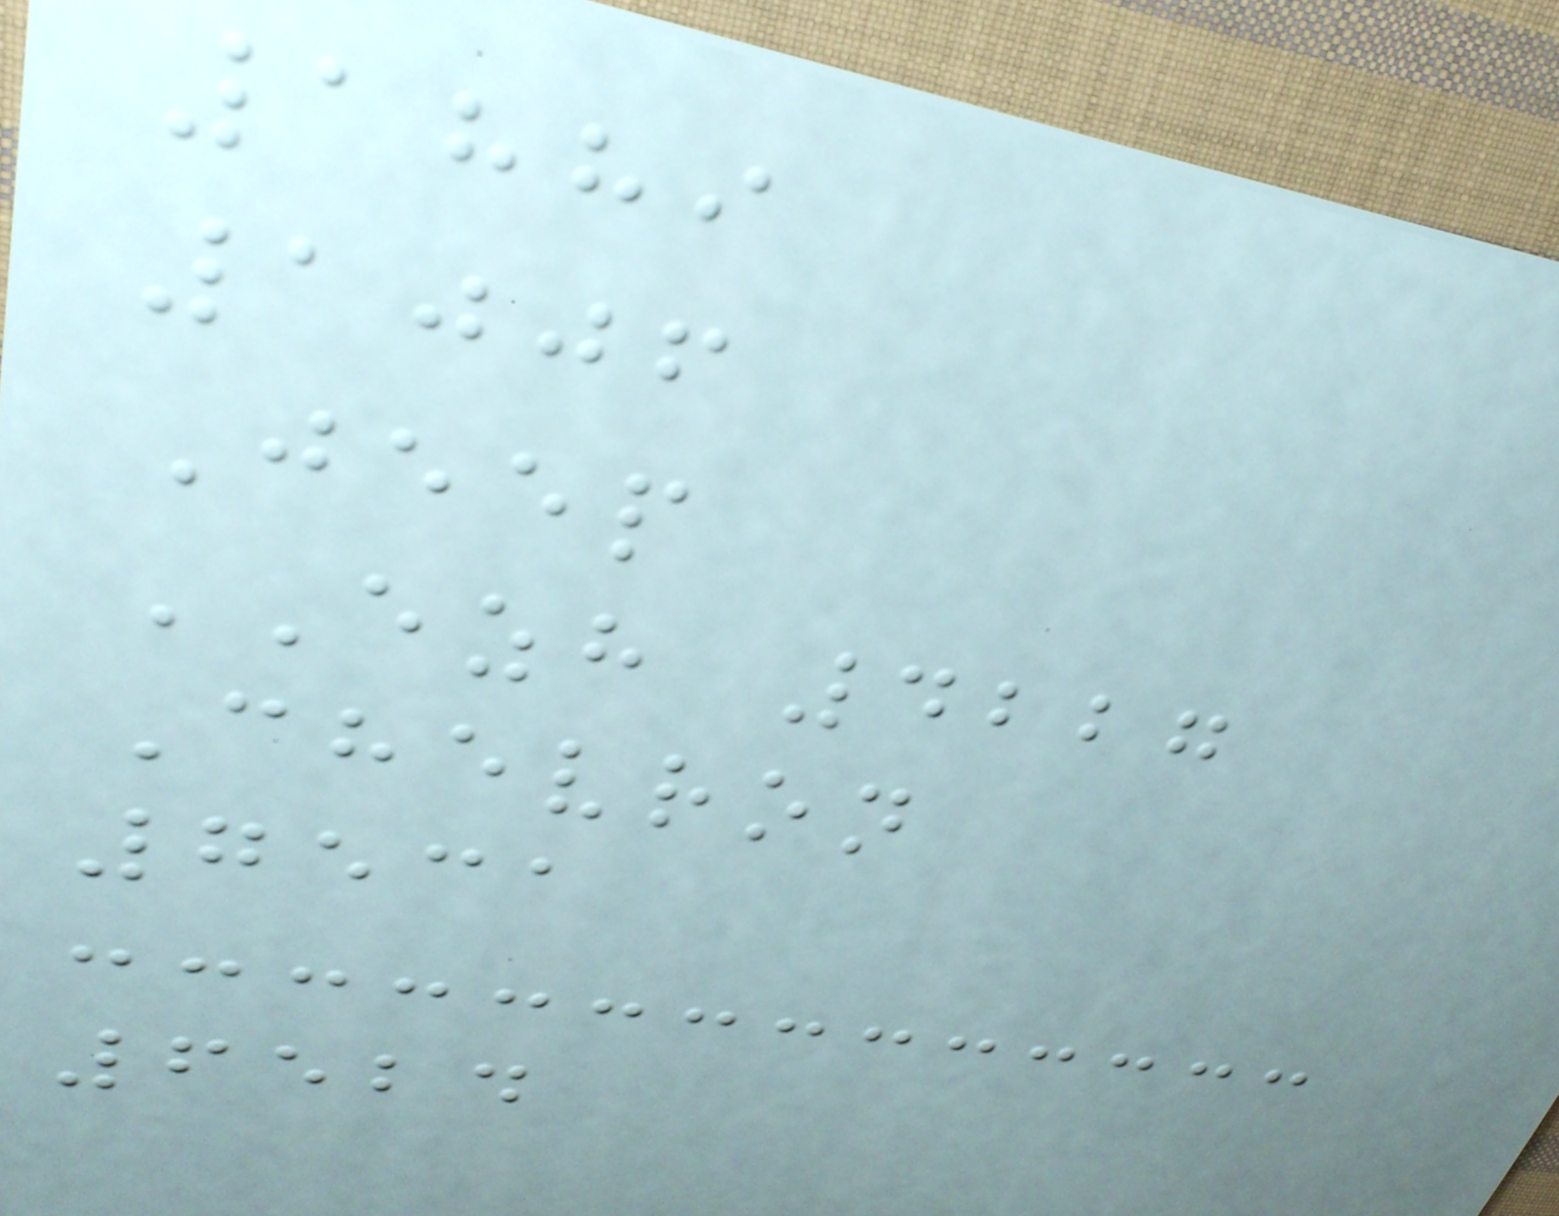1889
1006
Jeep
EZH 4227
Chevron
7531
6524
